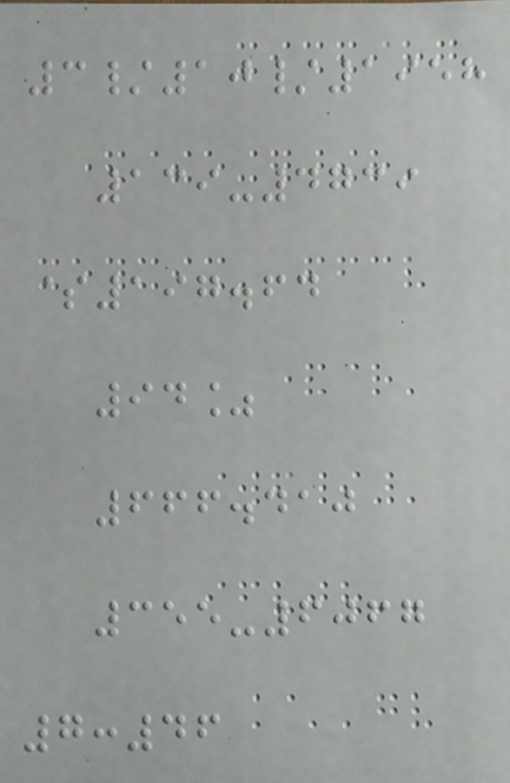3/10/1958
139-4739
$197.64
94%
666.410
355-6067
7:46
